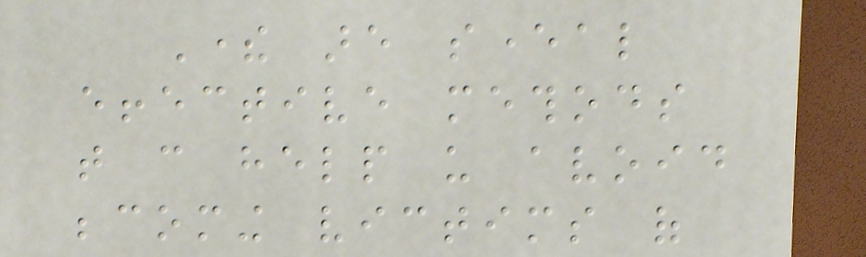There are several
effective methods
that can help us avoid
becoming victims of
